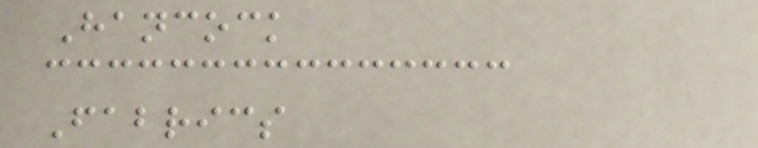Hancock
Fabrics
